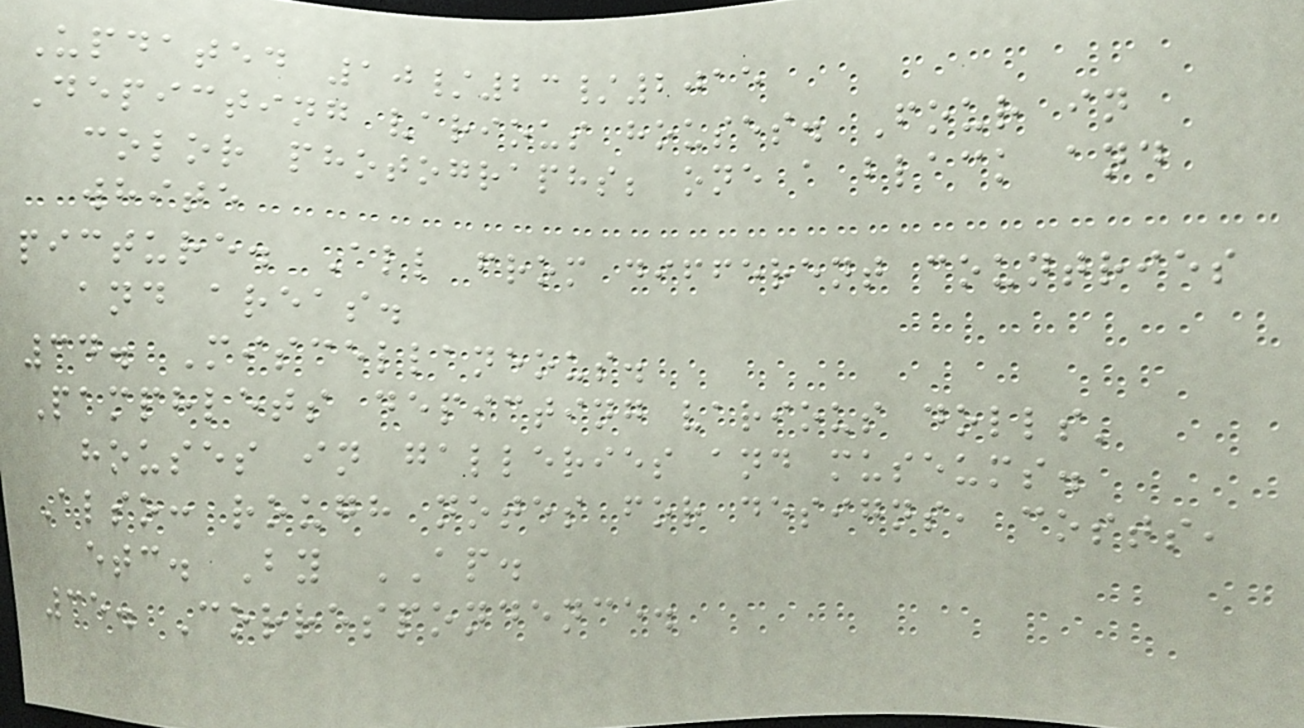Updated 10/23/2015
Depicting various houses. Four in
color photographs; one a black and
white
picture. All from different countries
and areas.
34. Miscellaneous.
Pamphlets depicting various dolls'
houses in galleries and museums.
Also: rough notes for designs, costs,
etc. By AP.
35. Correspondence.
